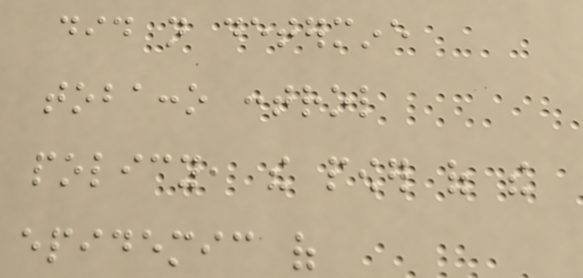did not determine
tobacco control
policy, the power of the
epidemic of
